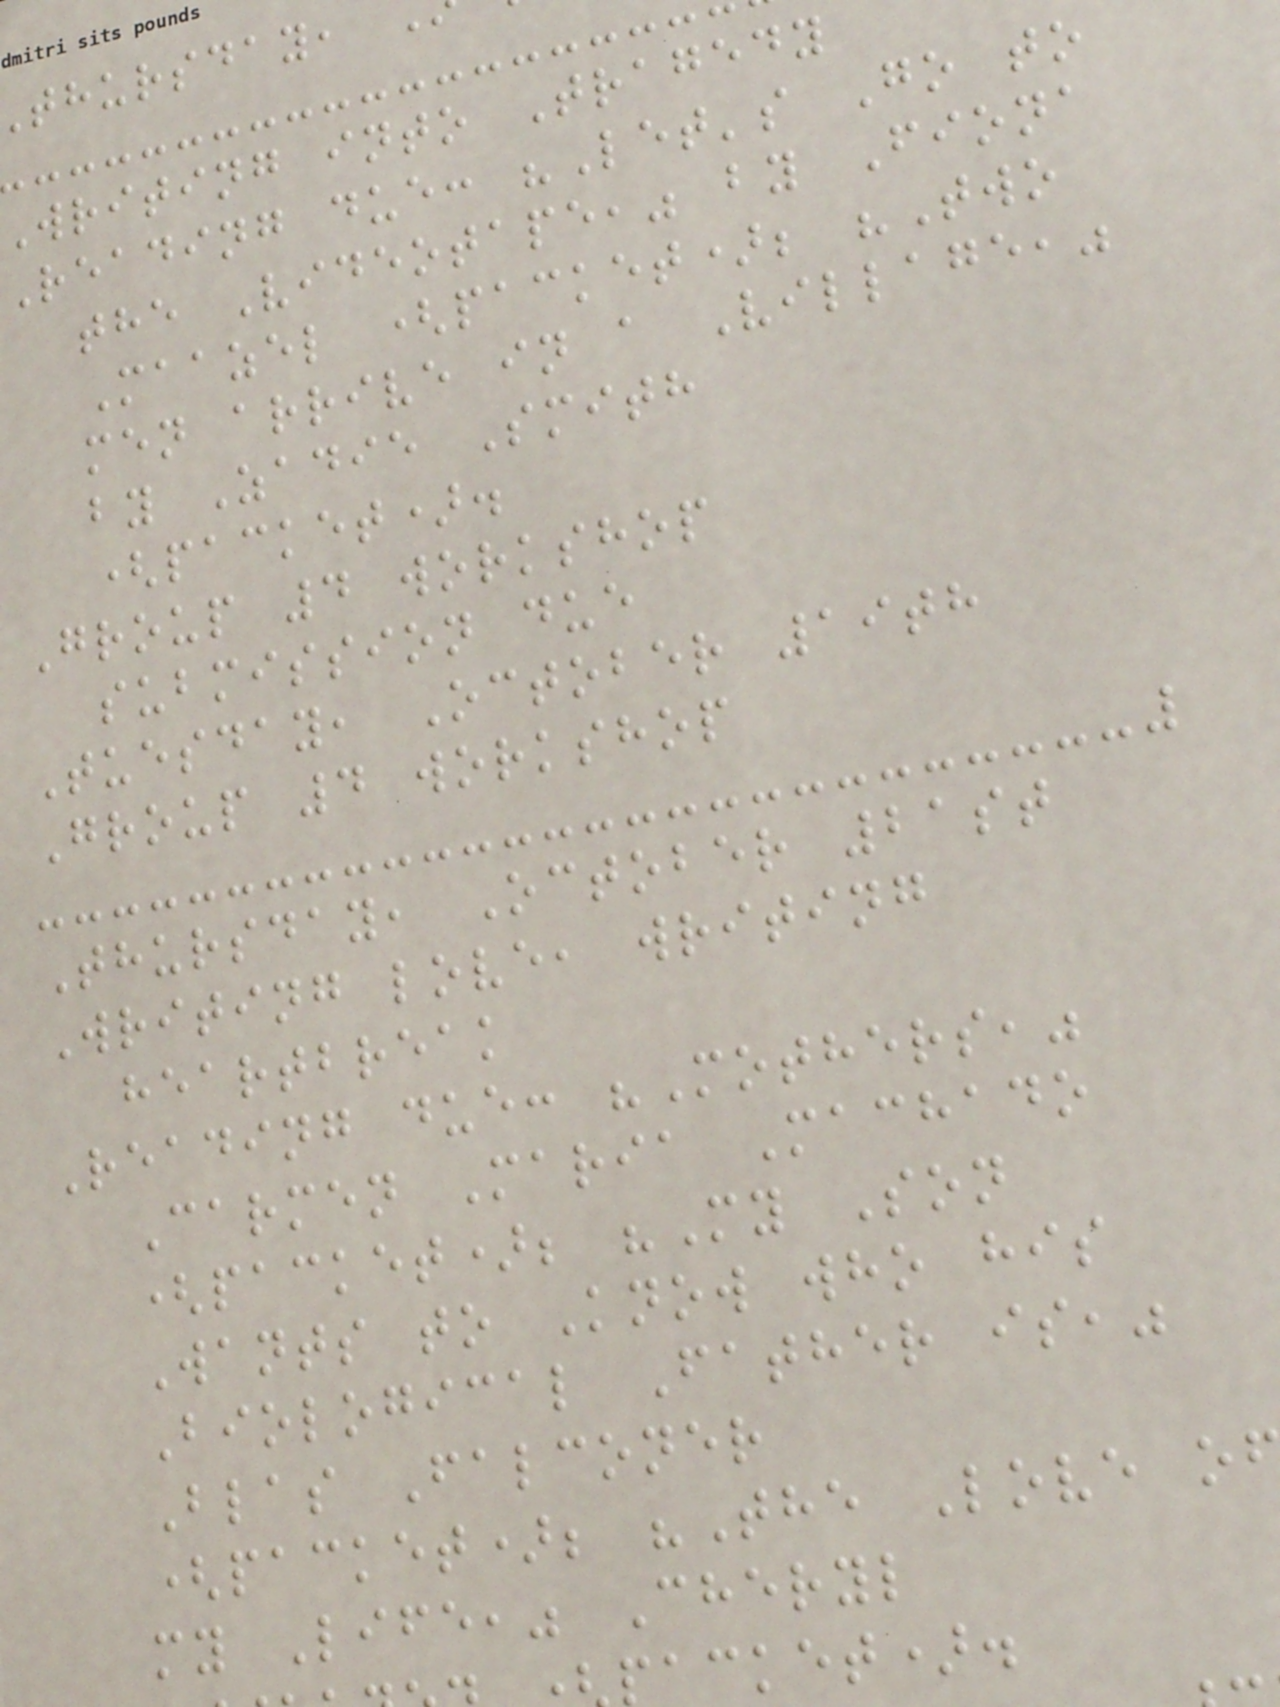thursday,
Writing into Tragedy
Reading due: "Let's Go to
the Videotape," by Fiona
Maazel (packet); "Two
men arrive in a Village,"
by Zadie Smith
(packet).
Group 4 workshop
submission due
Tuesday, October 19th
Group 4 workshop
Thursday, October 21st
Writing love, writing
heartbreak
Reading due: "Mothers,"
Carmen Maria Machado
(packet); "My Son
Wants to Know who his
Biological Father is,"
Blas Falconer
(packet); "The Love o
my Life," Cheryl
packet).
